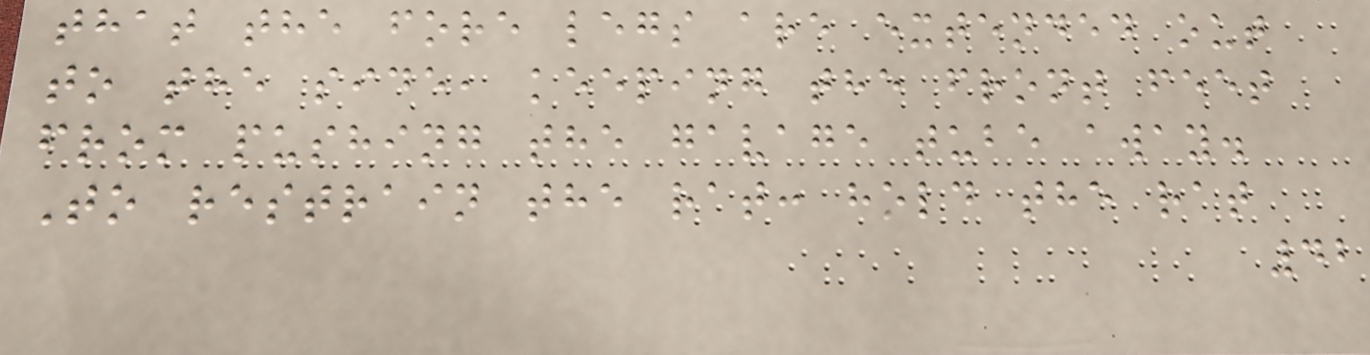that the fore legs are extended out
to the side, keeping the front feet
from pushing the gavage tube away.
To restrain the rat: hold the rat
42
